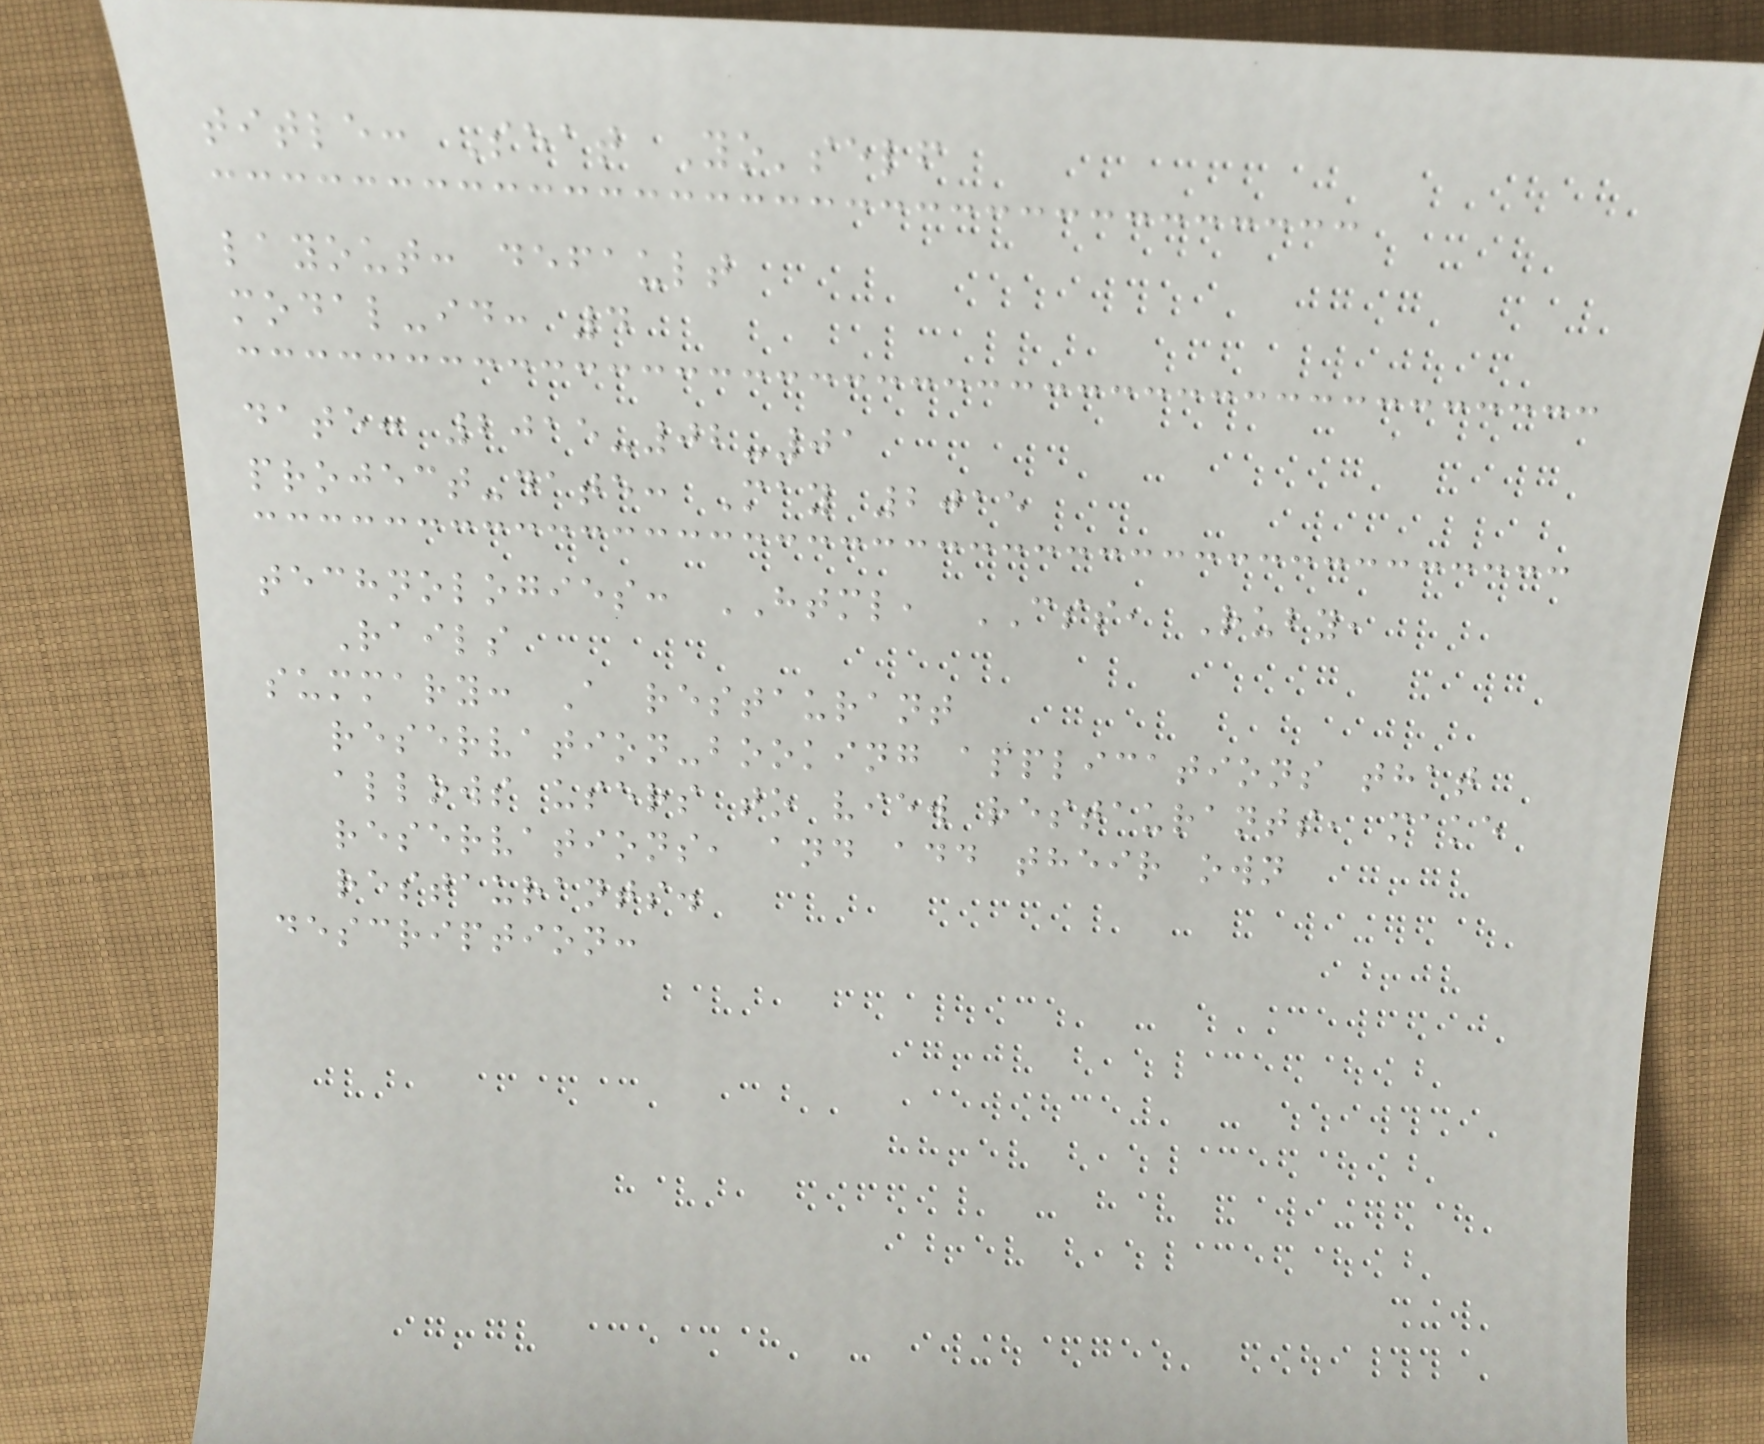title: Seat Yo'self
layout: default
modal-id: 4
date: 2015-02-01
project-date: May 2015
technologies: HTML, CSS, Ruby,
Rails
summary: A restaurant
reservation-booking applications that
allows users to view restaurants, make
reservations, and add their own
restaurants.
description:
